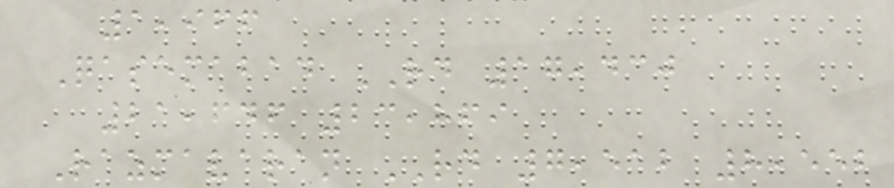1,966
Qasemabad RD 17,430
21,646 23,869
Razmavaran RD 7,512 8,552
